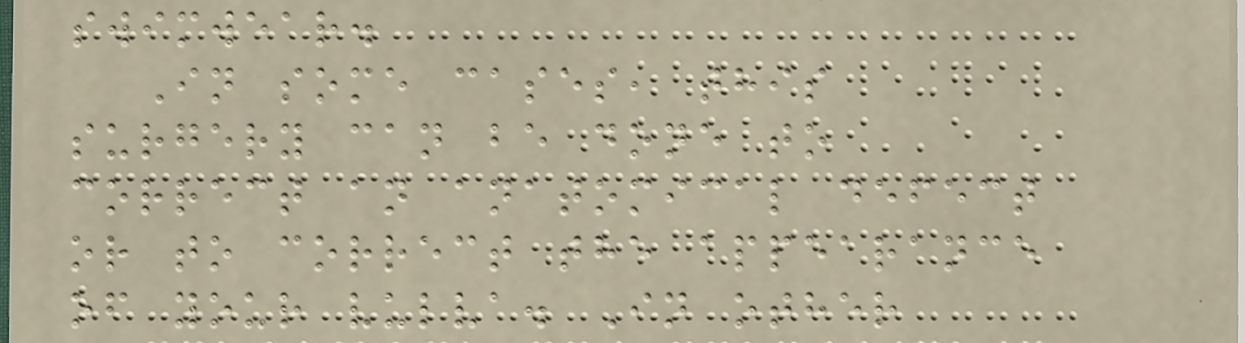swimwear.
In some cases, this
surgery can be done to
correct an anatomical defect
or to correct the appearance
of your vulva. In other
